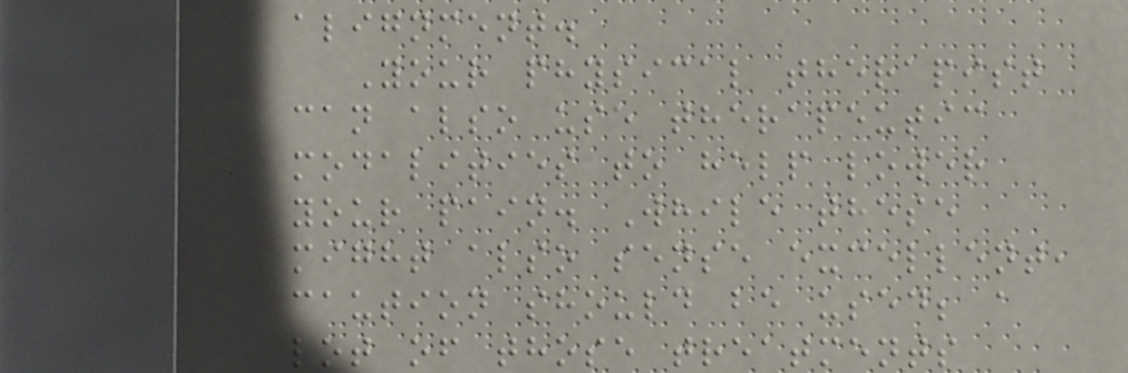alignment.
Your physical therapist
can also use therapeutic
modalities to help lower
your pain. While these
might also sense excellent,
caution should be used; a
lot of those treatments
